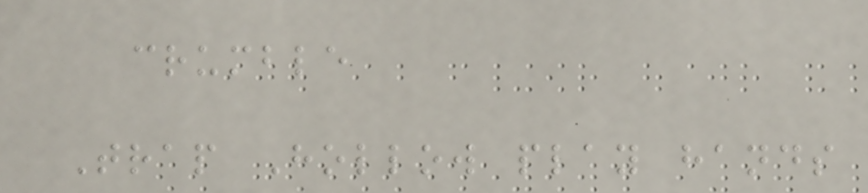crumble
Trap Hollow play hands
